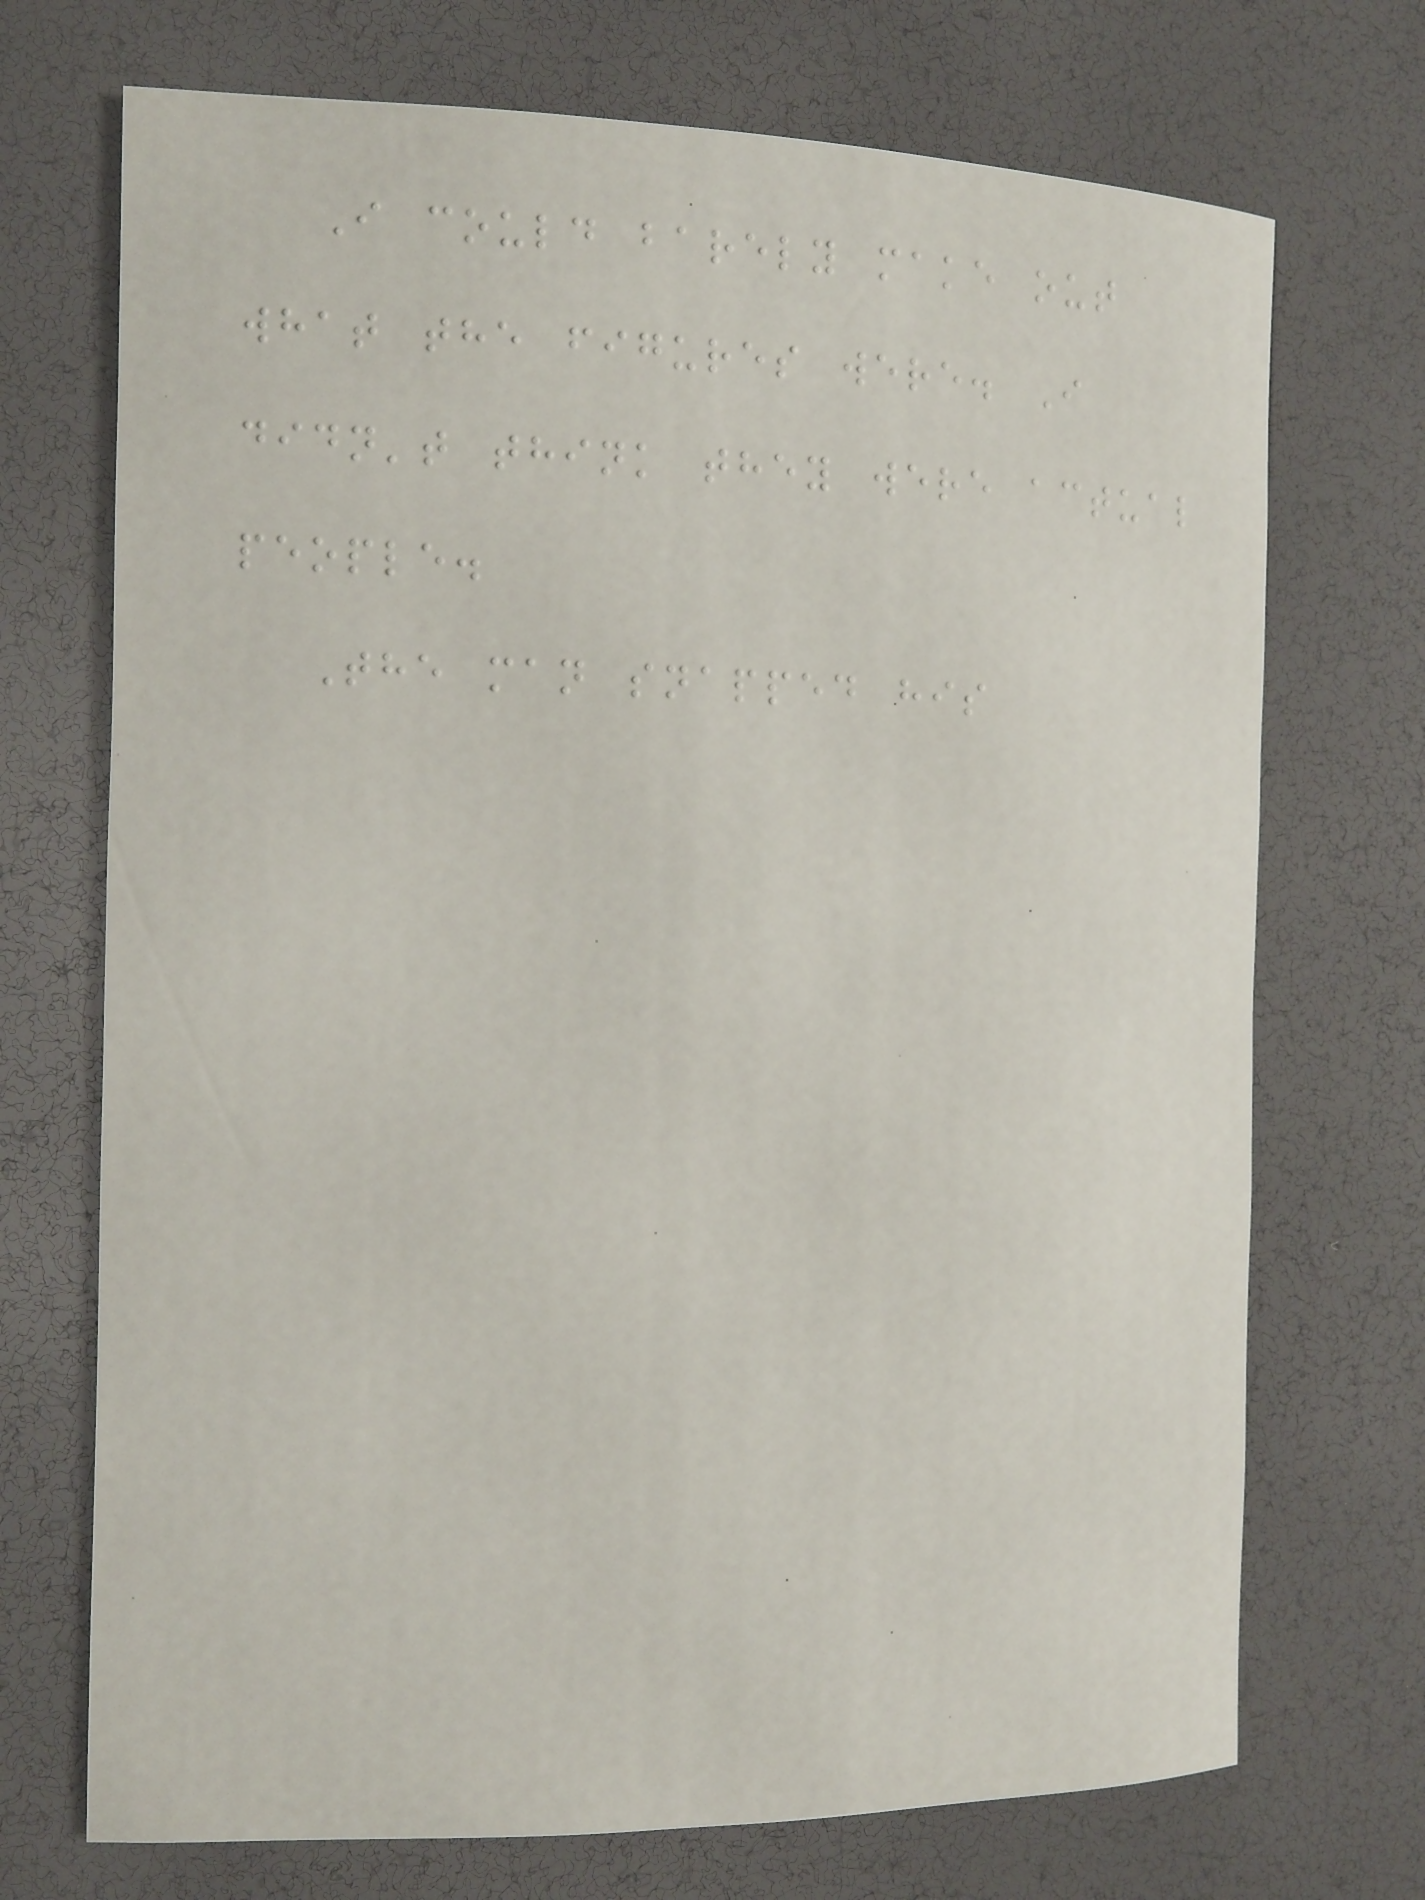I could barely make out
what the figures were. I
didn't think they were actual
people.
The man snapped his
